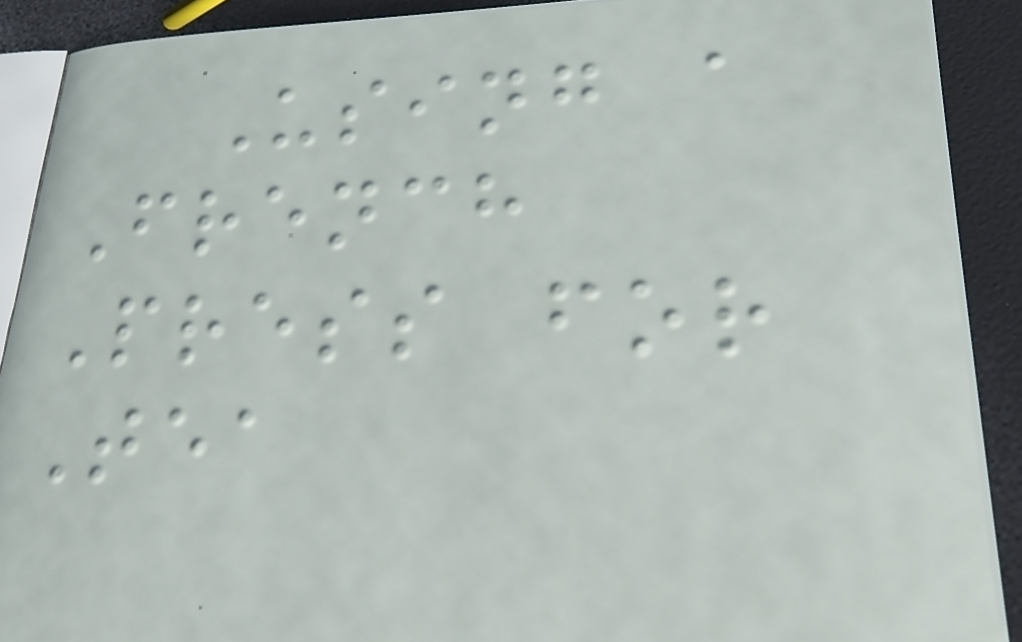Using a
French
Press for
Tea
